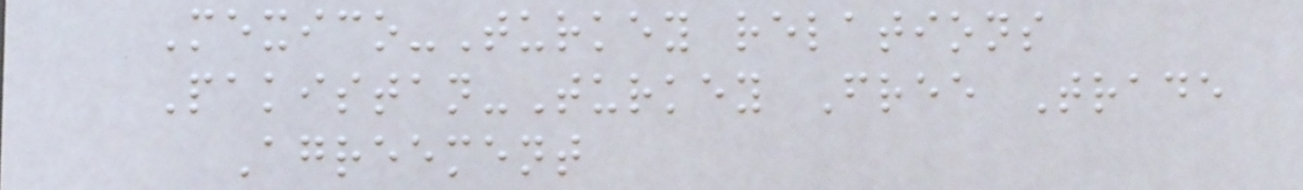Mexico-Turkey relations
Pakistan-Turkey Free Trade
Agreement
